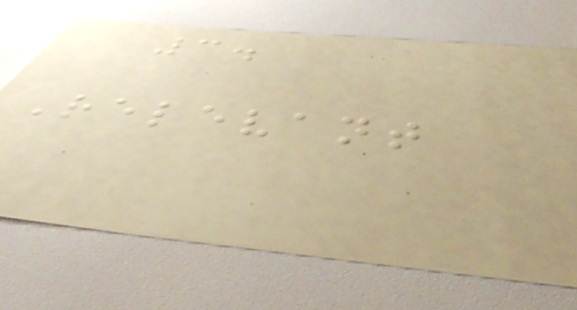3.
Relevant
